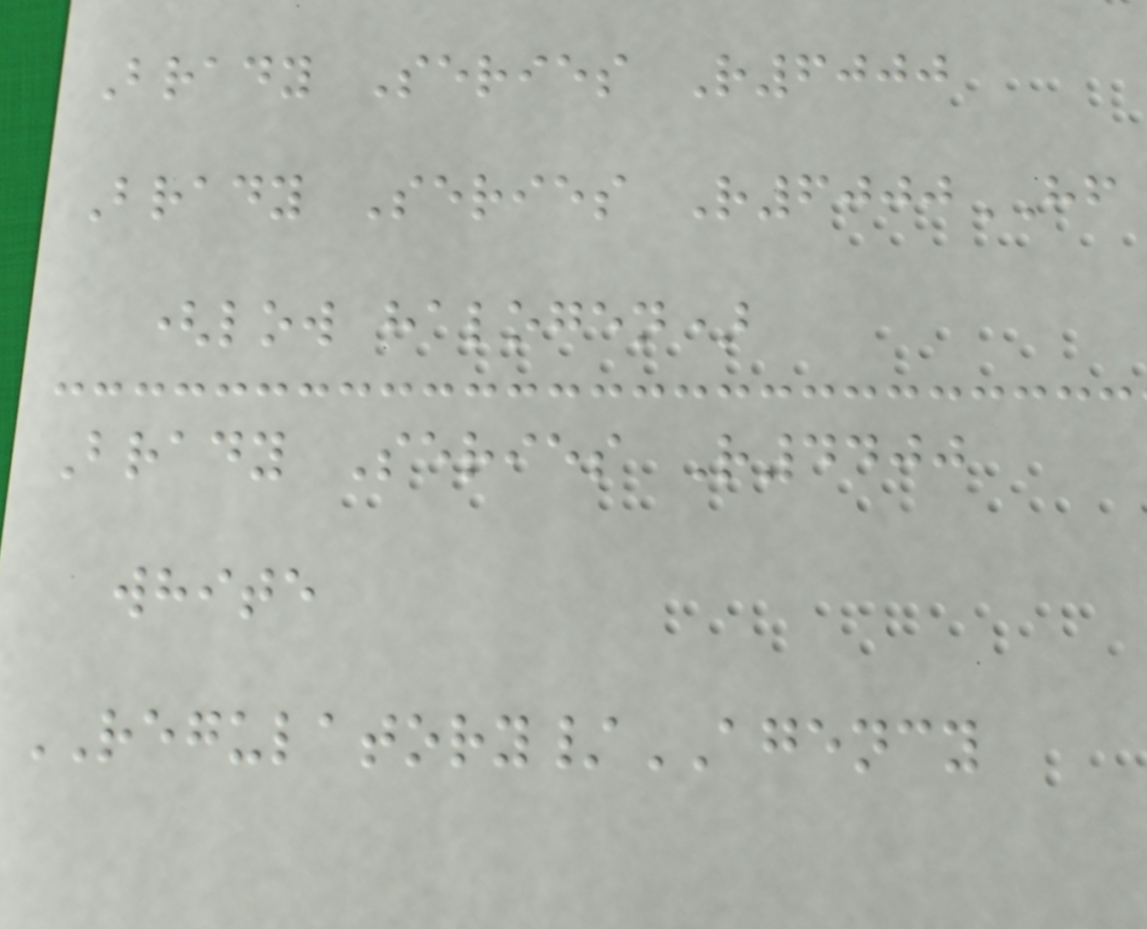Brady Series R6000
Brady Series R6000HF
(low halogen)
Brady Series R4400
white
REGULATORY/AGENCY
